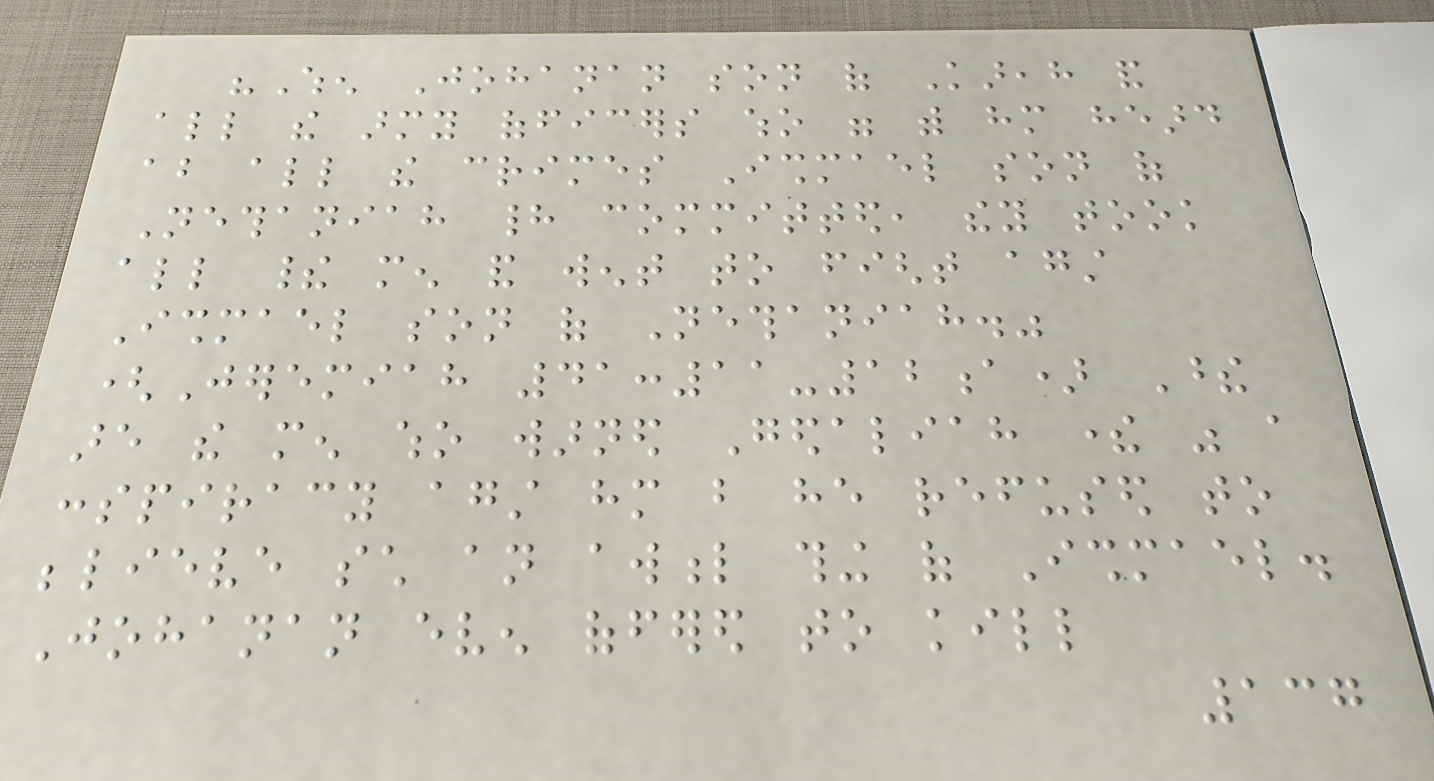"When Johanan son of Kareah and
all the army officers who were with him heard
about all the crimes Ishmael son of
Nethaniah had committed, they took
all their men and went to fight against
Ishmael son of Nethaniah."
(Jeremiah 41:11-12a) These
are the men who warned Gedaliah there was a
conspiracy against him but he refused to
believe such an awful thing of Ishmael.
Johanan even offered to kill
137
